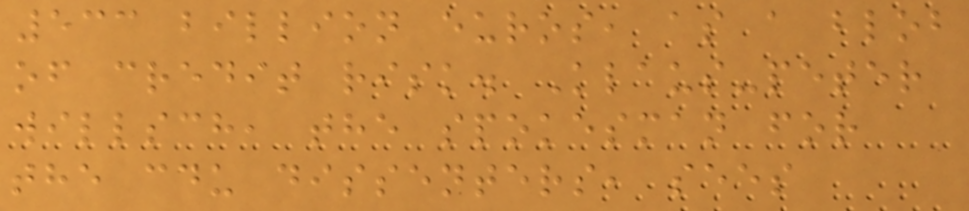533 billion euros, as a blob
of credit risk. Klaus-peter
willsch, the spokesman for
the cdu dissenters, sees
